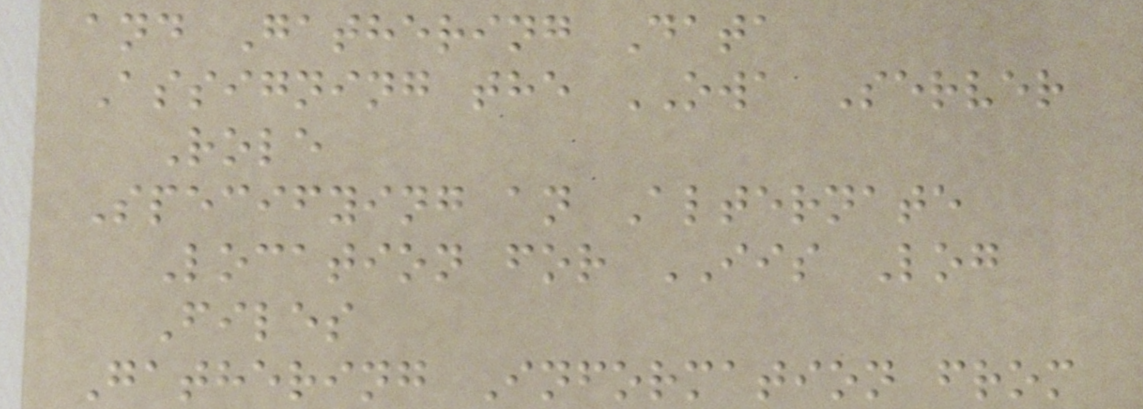and Gathering Data
Assigning the OWA Server
Role
Specifying an Alternate
Location for IIS Log
Files
Gathering Information from
